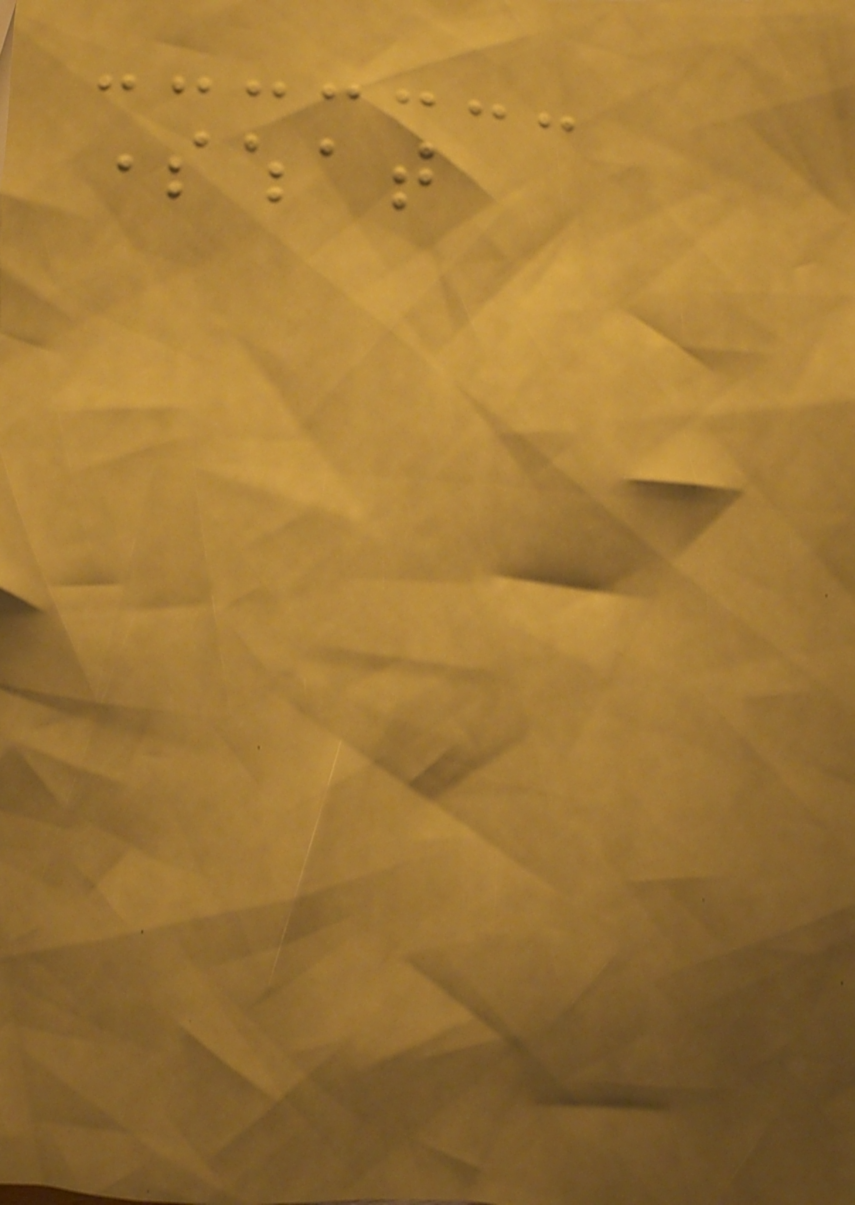somewhat
